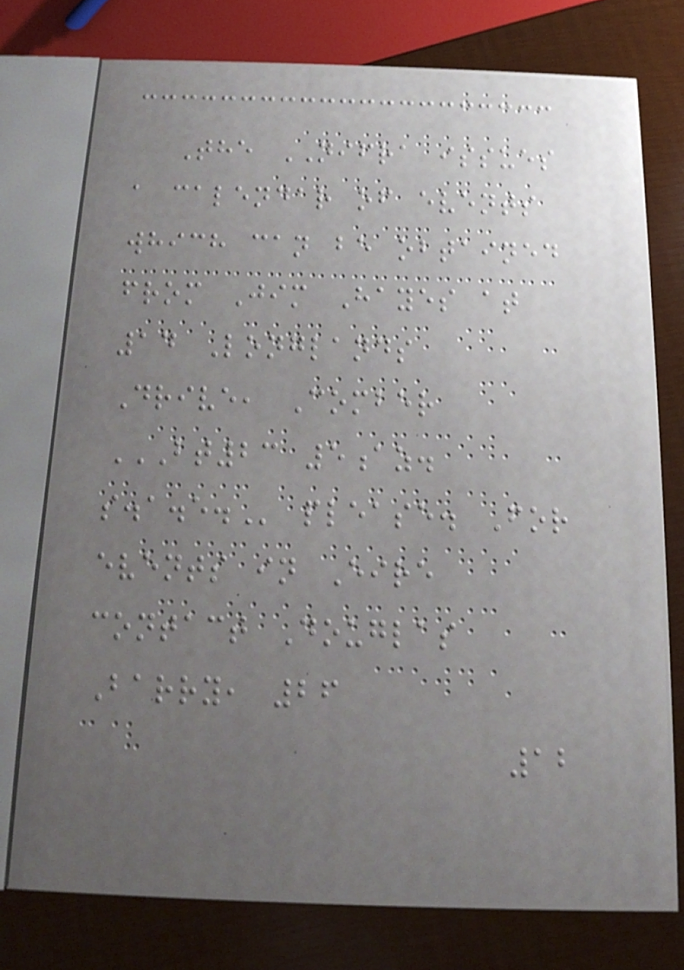The NIFRA issues
a calendar of events
which can be obtained
from Jim Hayes at
14 Longlands
Drive, Comber
BT23 5AZ.
S.A.E. please. For
events in Eire
contact Douglas
Barry, 26
12
